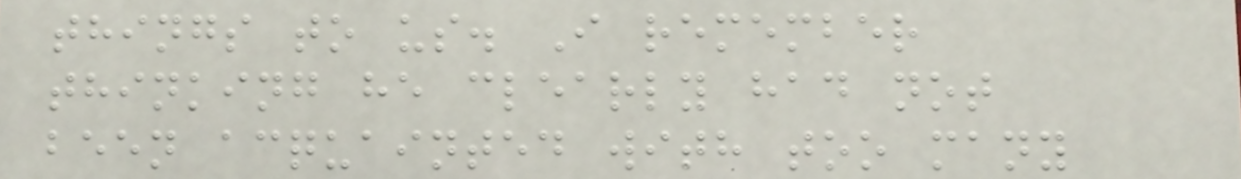things to us. I remember
thinking he clearly had not
been acquainted with too many
